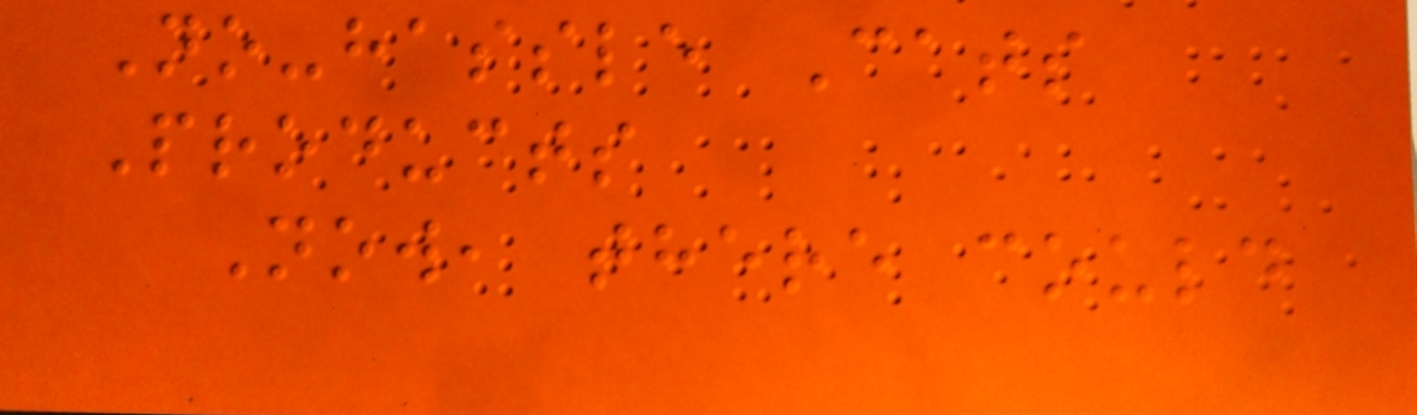No-hassle Cats
Products
Now, there could
